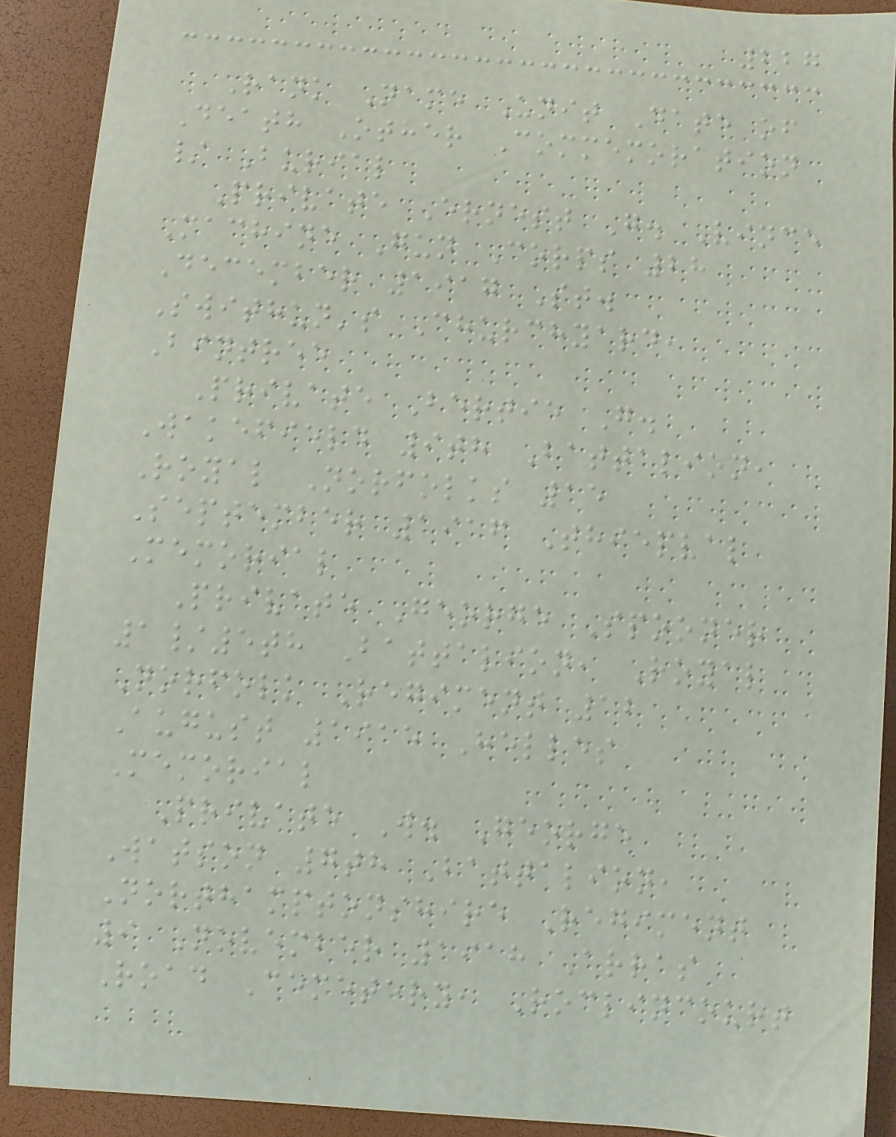227
Rank Name Unit Date of
Death Other Commemoration
/ Burial
Private Ernest G. Vince
Machine Gun Corps 28
December 1917 St.
Swithun's Churchyard,
Bintree
Private Bertie G.
Wakefield 9th Battalion,
Royal Norfolks 15
September 1916 Thiepval
Memorial
Private George Spooner
1/5th Battalion, Royal
Norfolk Regiment 12
August 1915 Helles
Memorial
Private W. George
Watson 7th Battalion,
Northamptonshire Regiment
9 November 1918 Arras
Road Cemetery, Roclincourt
